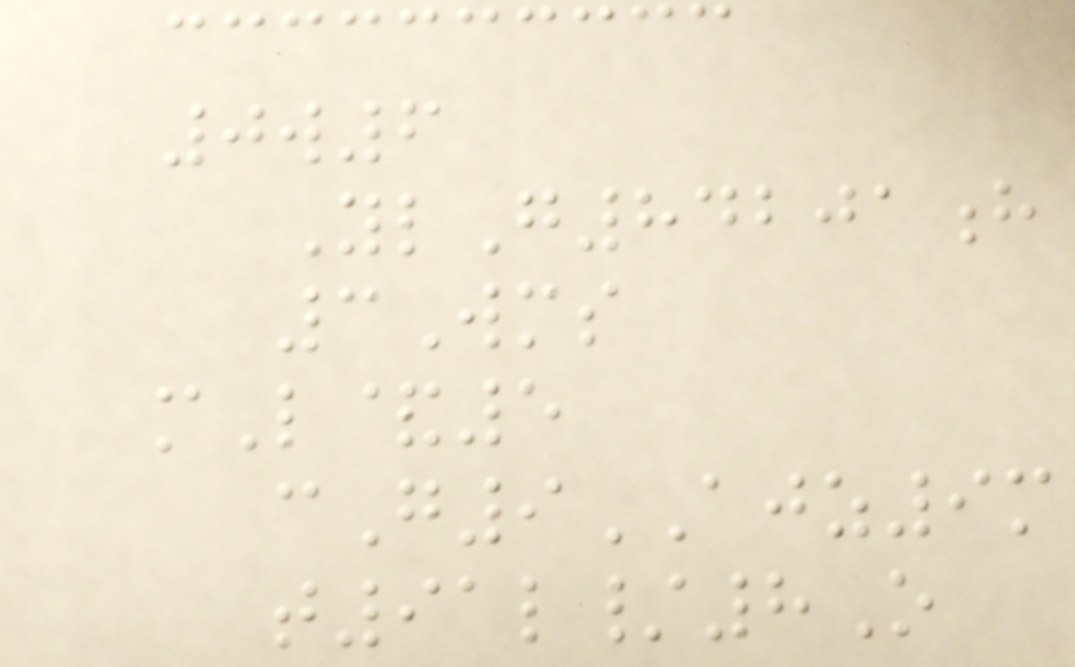0w6
YlG84201h
3Wms
mL&5
cG9AJZ9m
t91l/8O
